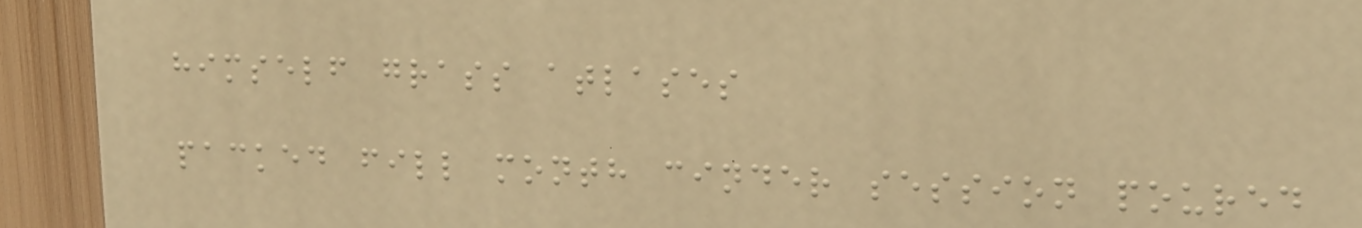himself grass atlases
packed fill month cinder session poured
